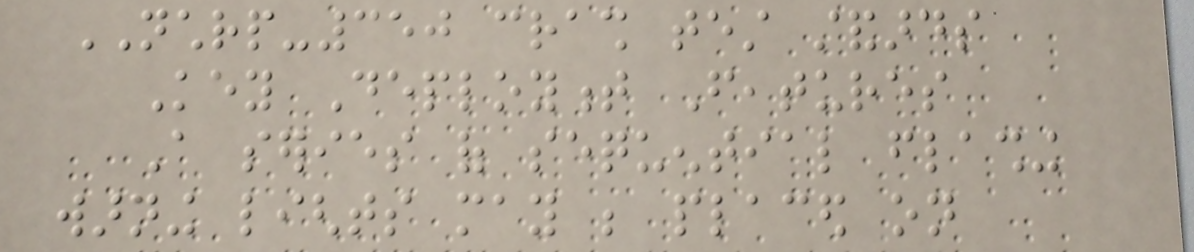NCHRP-350 crash test standards
Key Deployment Features
A series of sequential flashing
warning lights may be placed on
